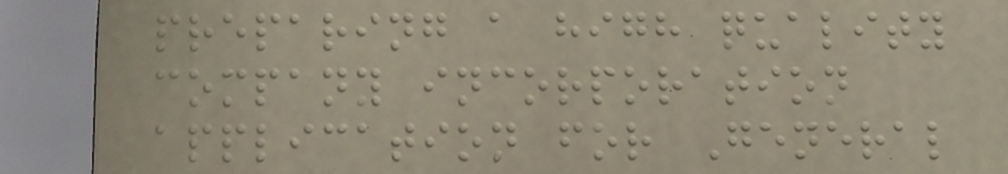preparing a high quality
company incorporation
application for General
